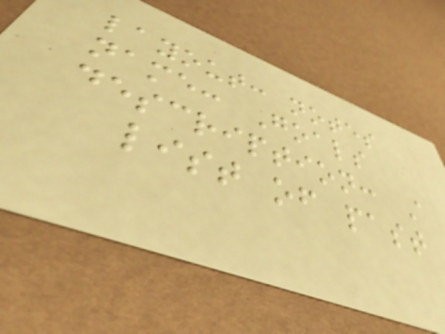layout: notes
name: Goals
description: A
list of past
